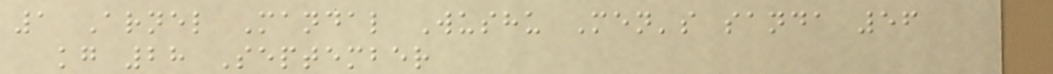1 Arnel Mandal Wushu Men's sanda 56
kg 28 September
